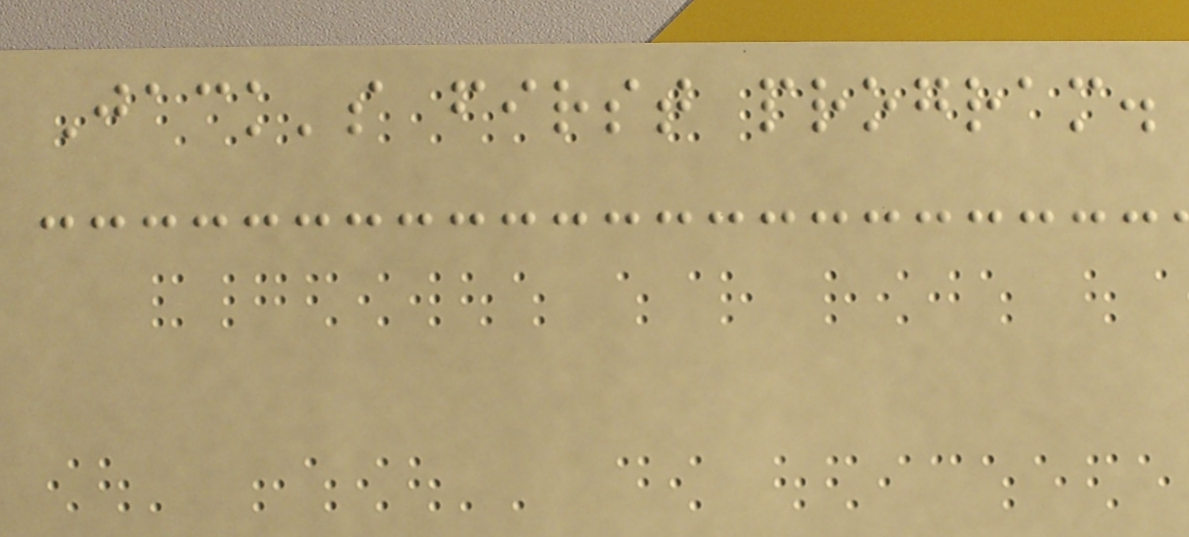Jack's first program.
